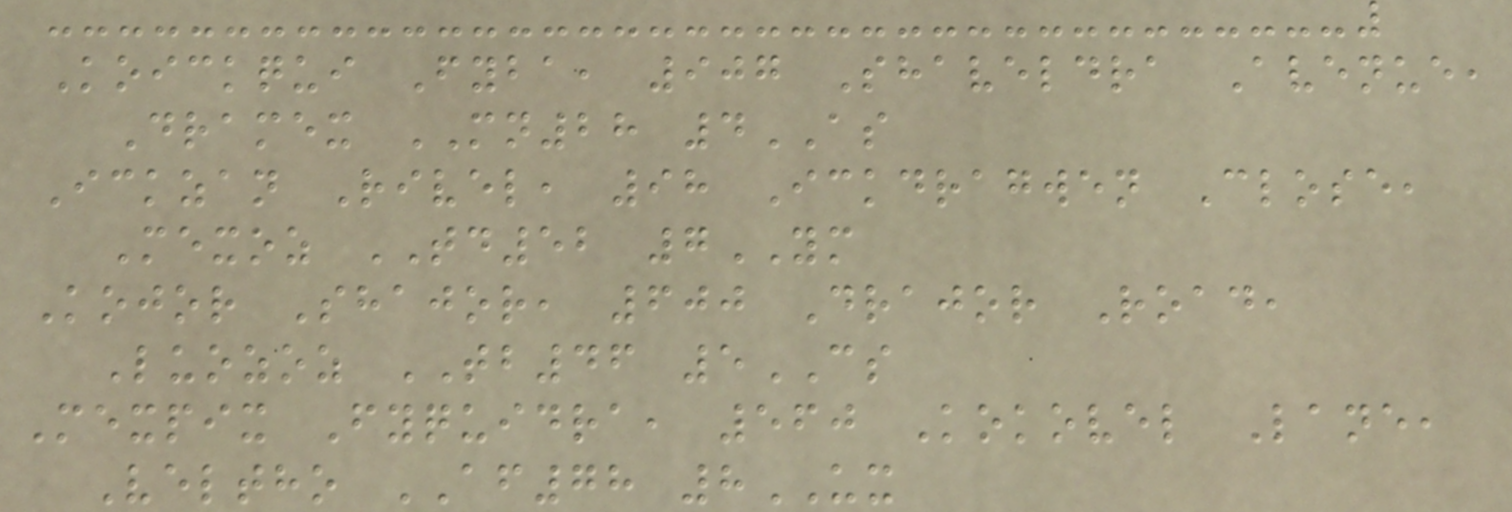Koickqui Fyba, 907 Shaveldra Avenue,
Dramex MN28 4AS
Ickzan Rivel, 98 Ickdragwen Close,
Mexoz TD52 7YM
Kojor Shajor, 600 Drajor Road,
Luozoz TB46 5CS
Mexpix Fyquidra, 560 Kokovel Lane,
Veltho AF78 8UX
